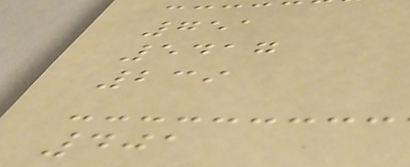751
5417
239
401
